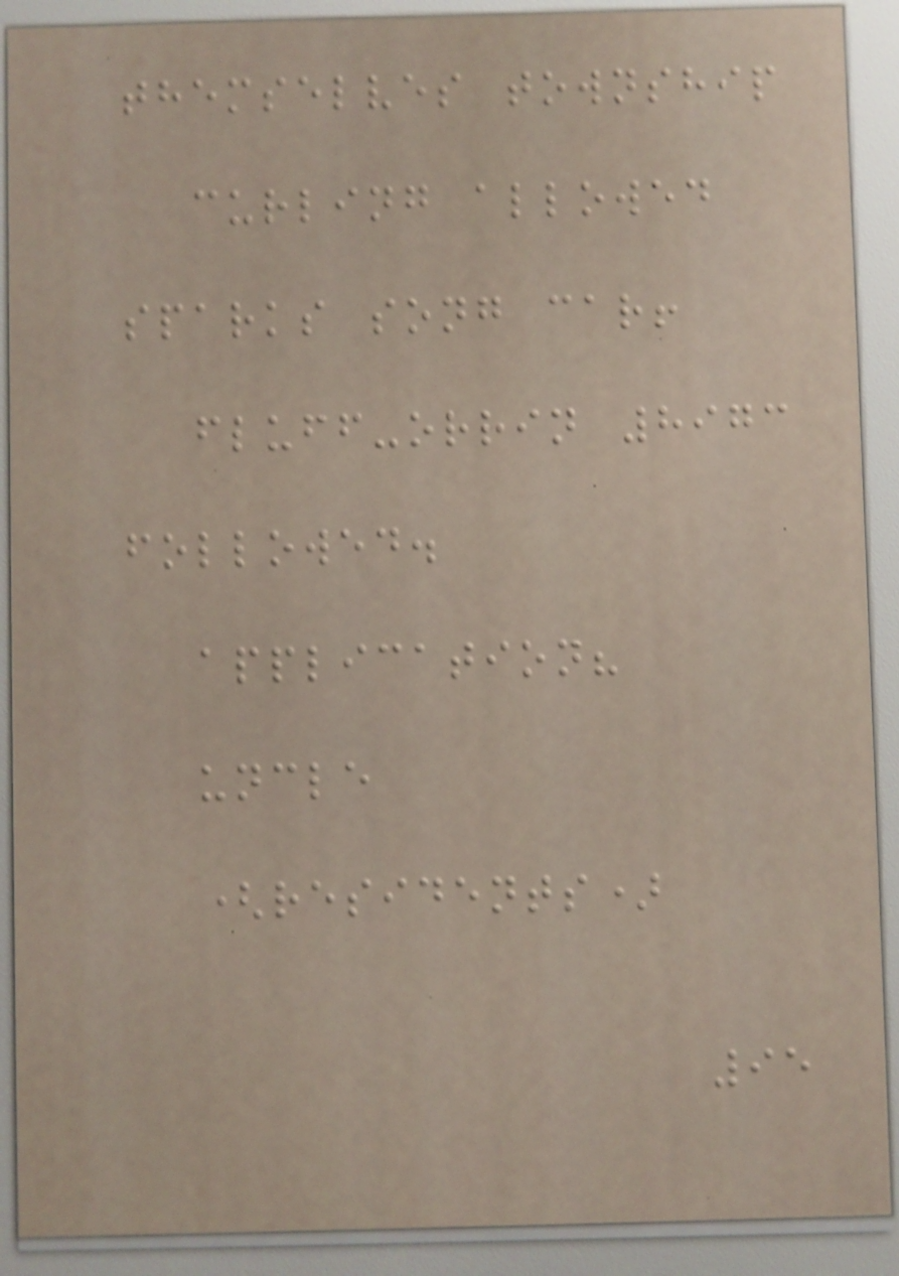themselves township
curling allowed
sparks song car!
fluff-orrin 8973
followed.
application?
uncle
(residents)
95
